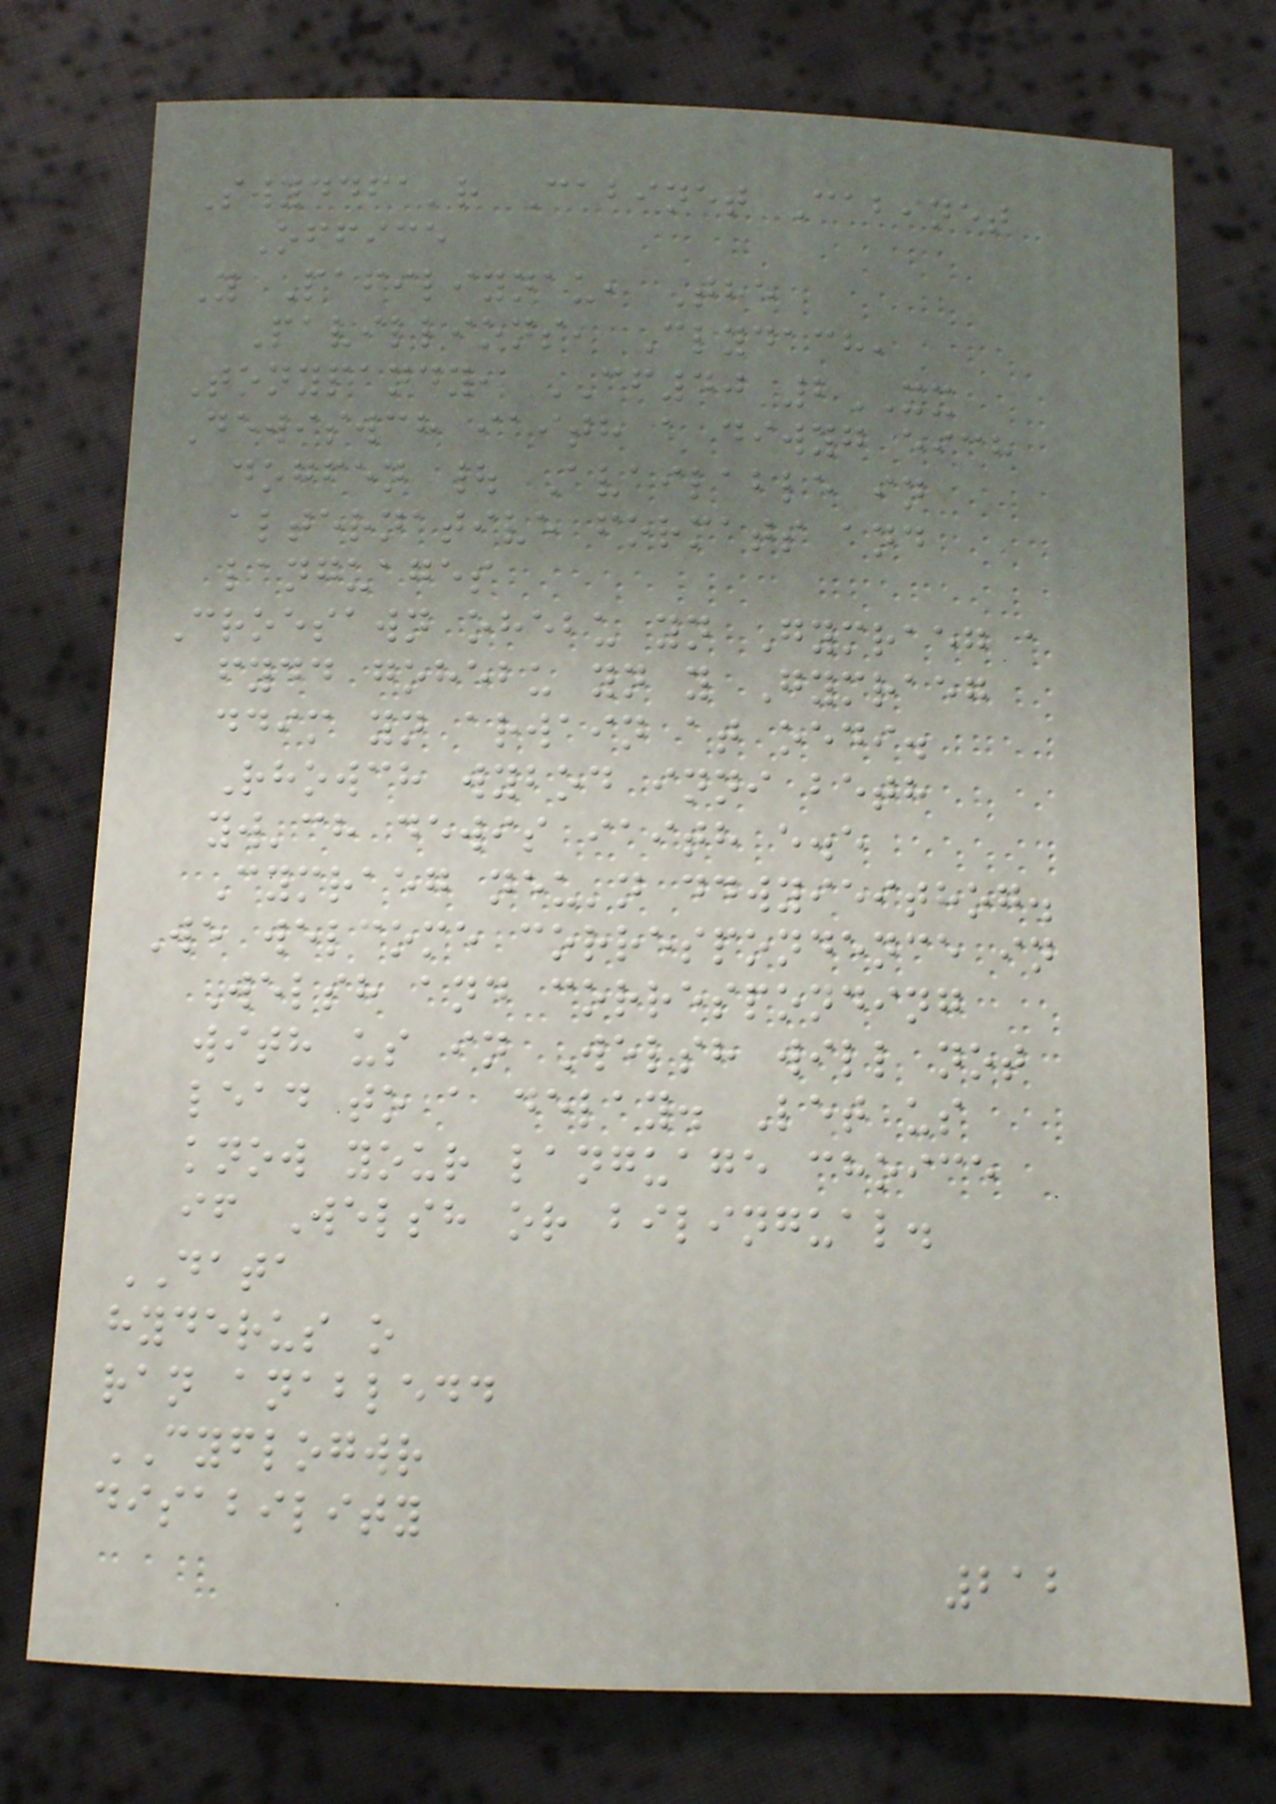Swyddfa'r Cabinet Cabinet
Office
Y Pafiliynau, The
Pavillions, Clydach,
Tonypandy, CF40 2XX
Dewiswch iaith a diwyg eich
dogfen | Available in
alternative formats and
languages
Croesawn ohebu yn Gymraeg a
fydd gohebu yn y Gymraeg
ddim yn arwain at oedi.
Rhowch wybod inni beth
yw'ch dewis iaith e.e
Cymraeg neu'n ddwyieithog.
We welcome correspondence in
Welsh and corresponding
with us in Welsh will not
lead to a delay. Let us
know your language choice
if Welsh or bilingual.
DATA
hyderus o
ran anabledd
CYFLOGWR
disability
212
